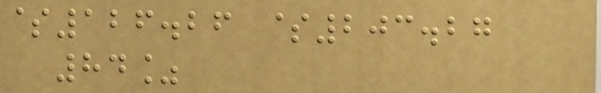$126.26 $203.27
84%
